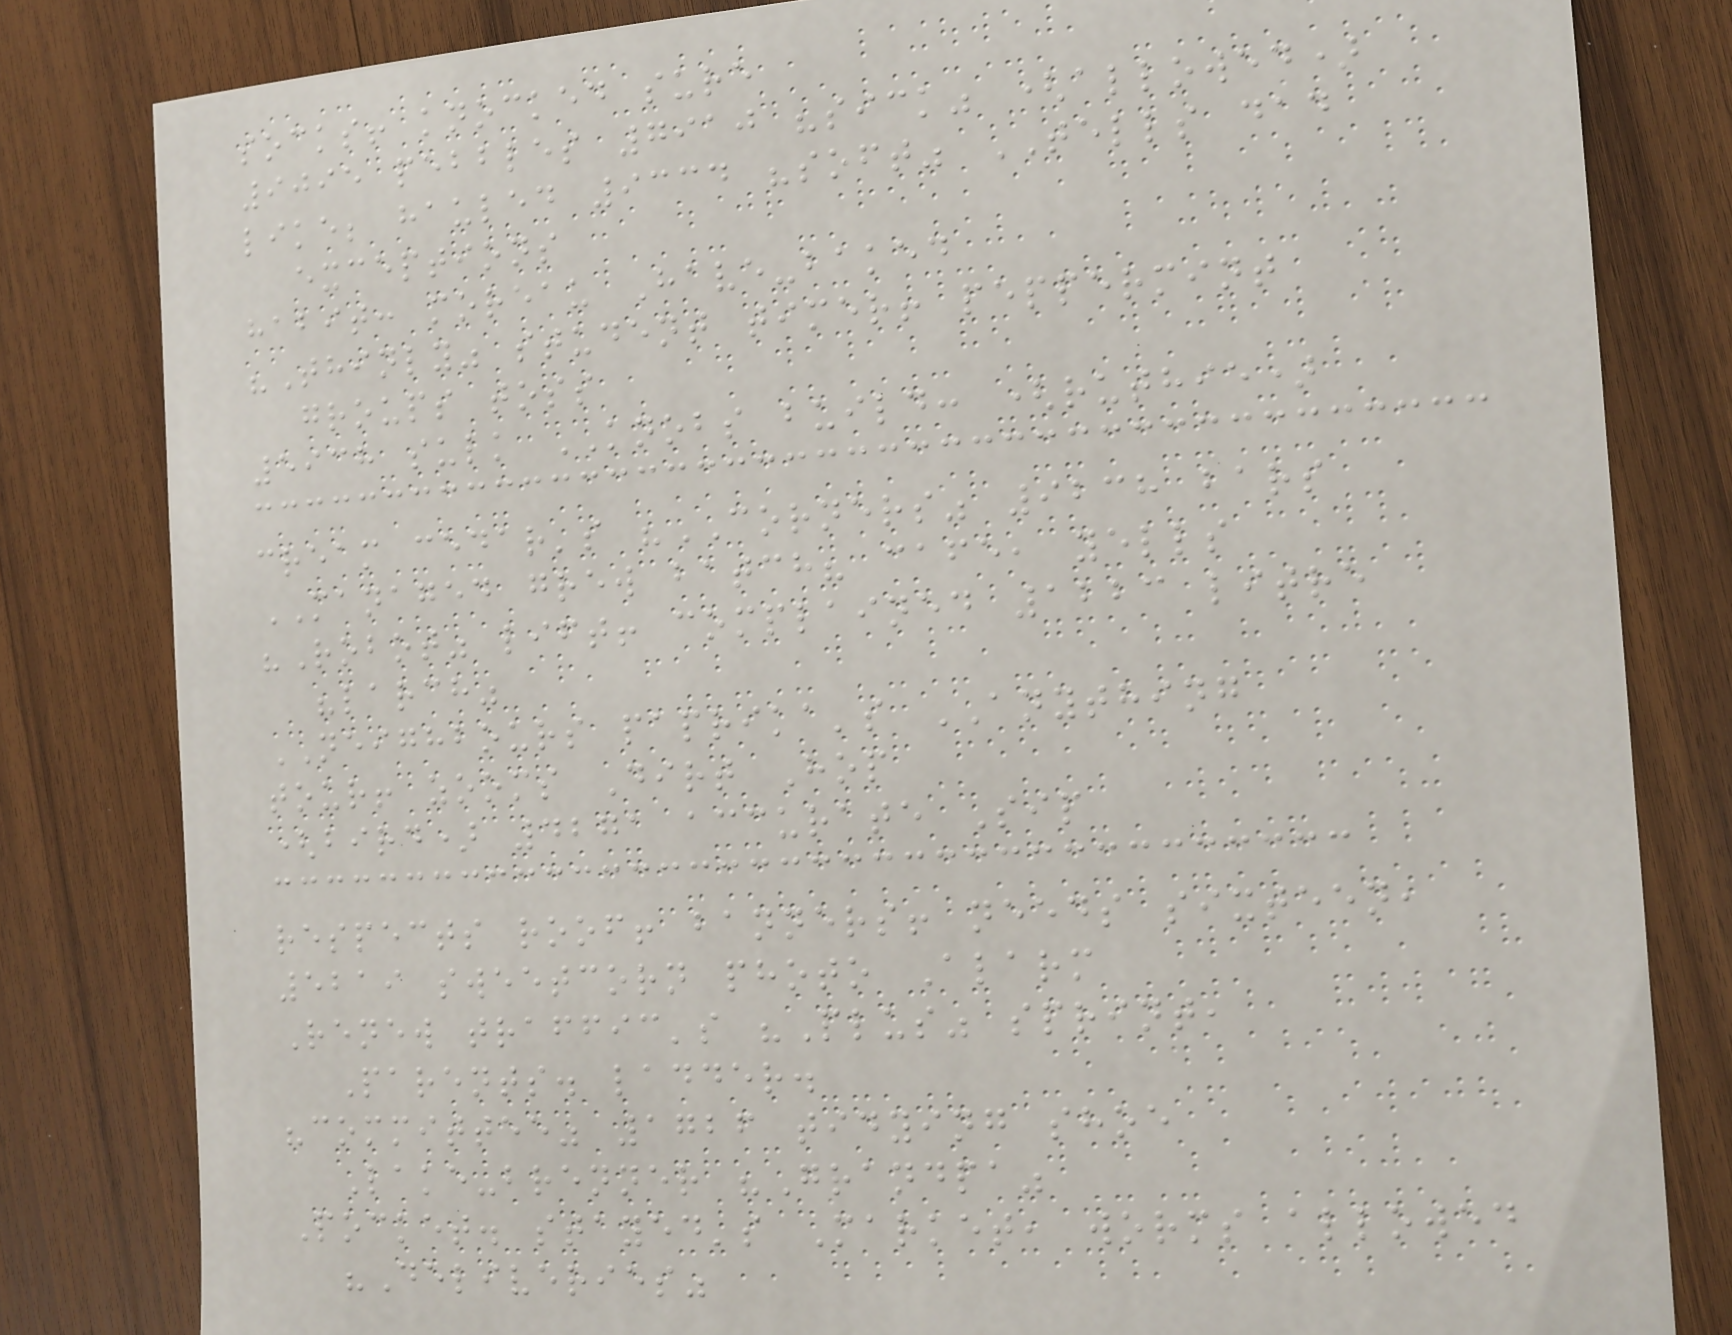socks! knocked sure
9095 pebbles 7910 "sick" (allowed)
like; hauled 9334 "soft" TELLS dad
exceptions
habit: moreau Have-baked
"Thinly" student timer! peppermint
groups toss
5938 sulk KNOBS build: (ruthie)
cream cedar's "CORNERS" 9238 bars
MANAGED grew batch? cafe, yells
"Robot" lift! complained 1223 litre
"larch"
NEIGHBOURS paprika's ANYTHING
tour! zooms Dirt Hop
(bird) 4271 accurate Sip
respects roof! banners! needs sixteen,
5219 sweetcorn photo Alarm
Renew traffic's "Plus" sprint,
Parents. ladder.
"committee" 1726 tidying shoe
Lake-brenner "Grandpa"
Pocket. stayed's Market, worms allowed
"Deliveries"
